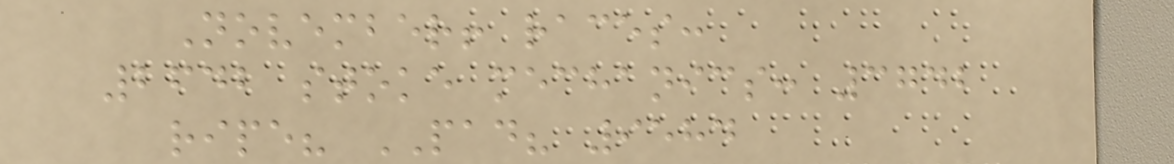November! races:
2642 stoke mechanics: 3742
ripe? PAD? 9584
